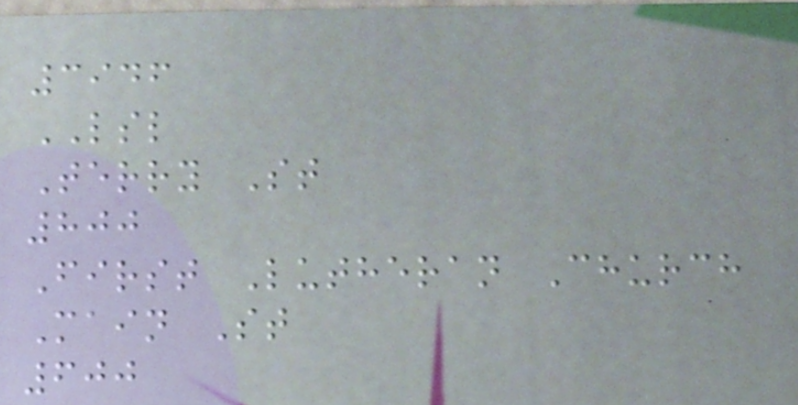3946
LSL
Terry St
800
First Lutheran Church
Main St
600
